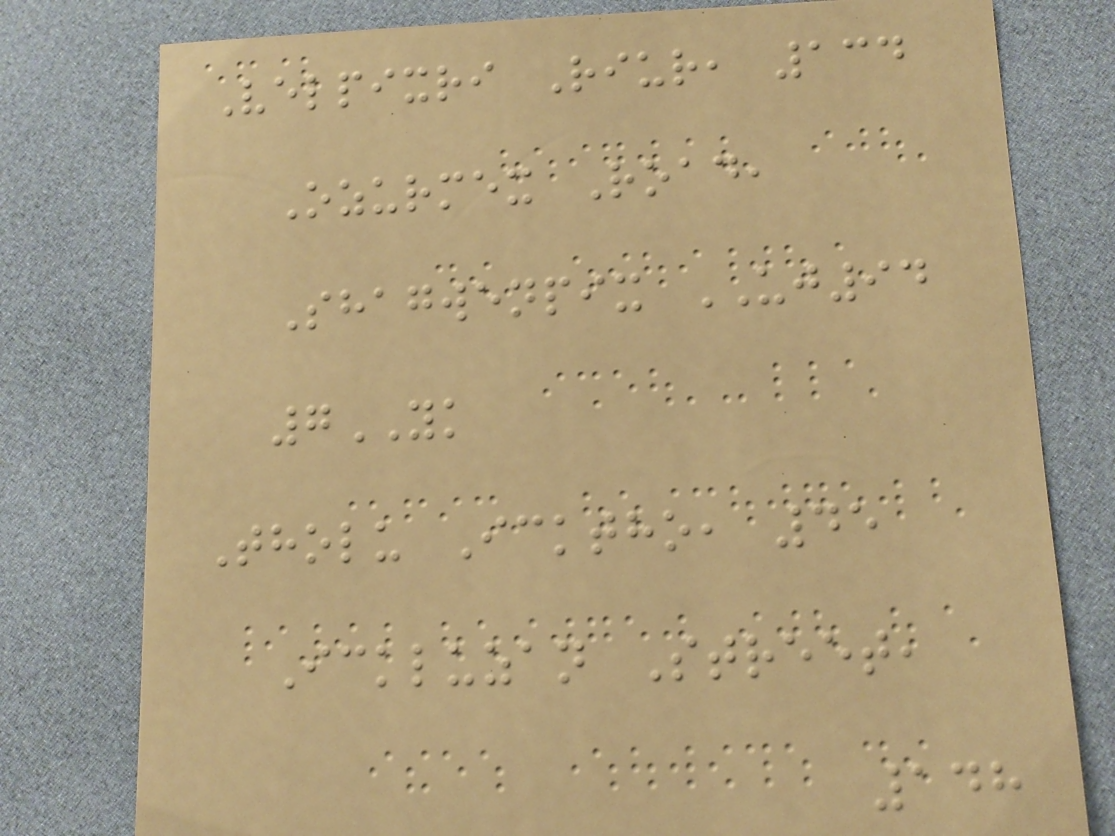Velpixri Riur, 134
Ozurmex Road,
Shagwenpix UJ94
7YK
Tholu Icktho, 45
Ickluzan Street,
148
